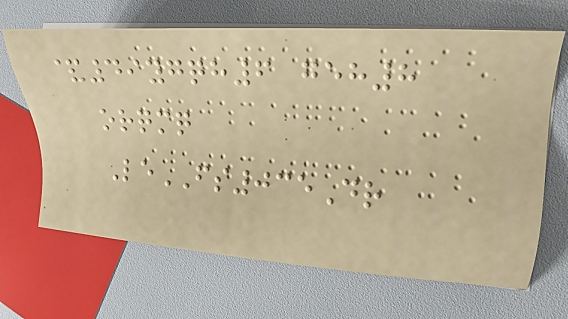&49ygqh6 geh8
orqmq
LeFS035Dr
